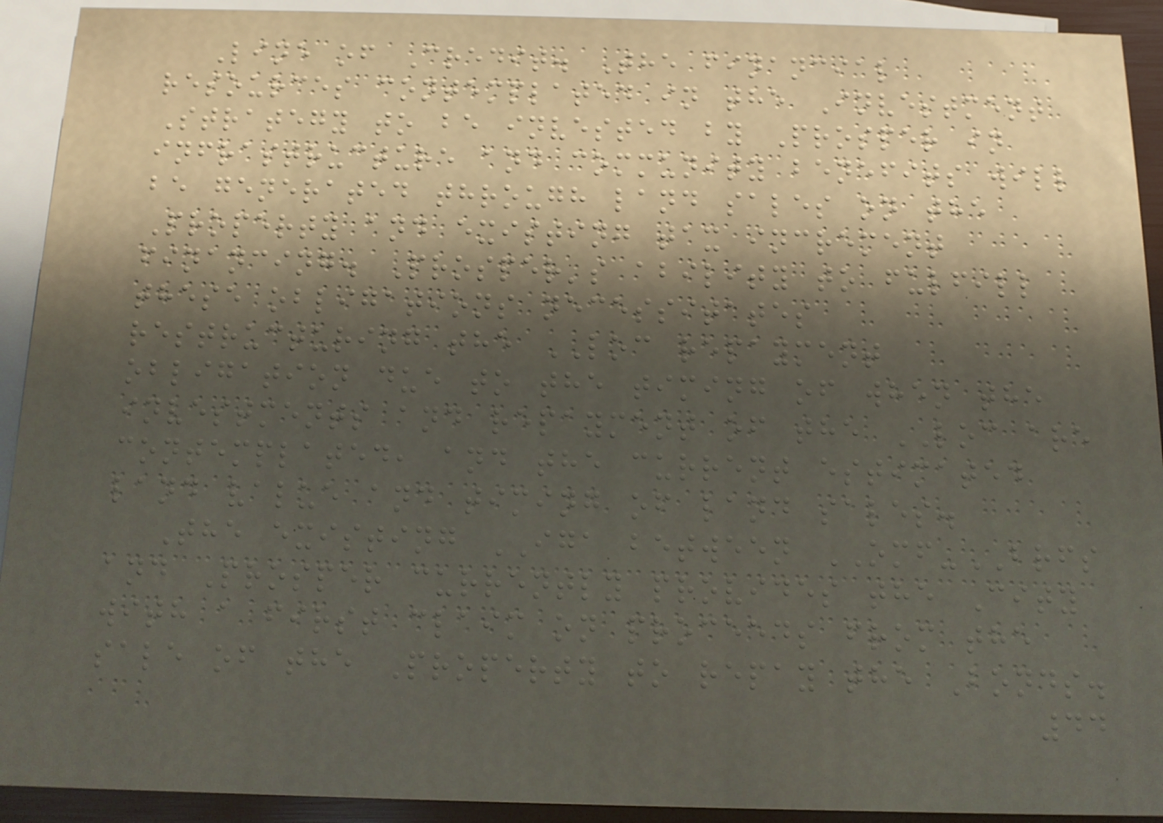Line of Credit. The financial
resources contemplated in the Investment
Strategy to be invested by Prosper in
infrastructure and community benefits will
be generated through land sales on the
Property and existing tax increment
financing. Prosper's ability to fulfill
these obligations necessitates
restructuring the LOC repayment
obligation due to the timing of when the
investments and repayment of the LOC are
contemplated, and the current estimated
land value and timing of land sales.
The existing IGA between OMF-BRFS
and Prosper currently provides the City
with a first claim on proceeds from the
sale of the Property to repay the Bonds.
44
